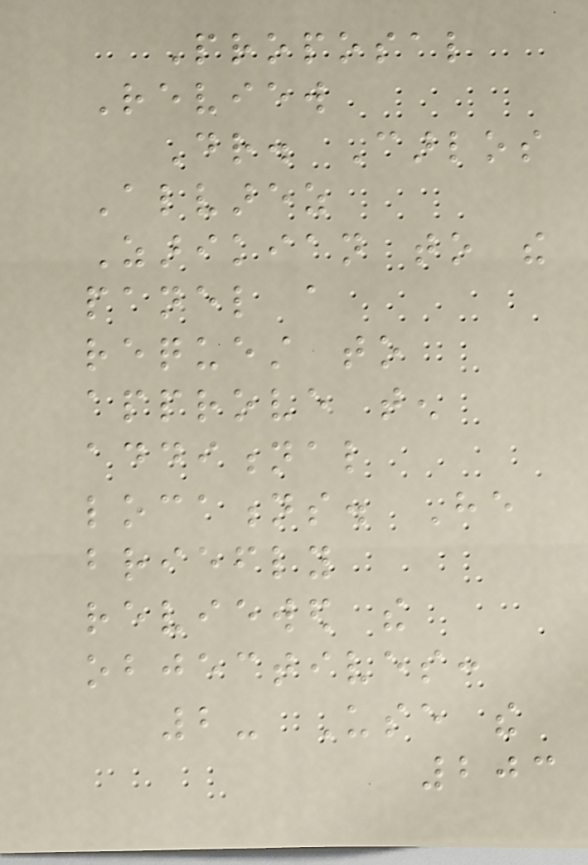Proposal
Review
Dr. Carlos
Alvarez
Zarikian to the
panel a
request to
approve ten
additional
locations. He
briefly
reviewed the
objectives:
2- Use the
203
